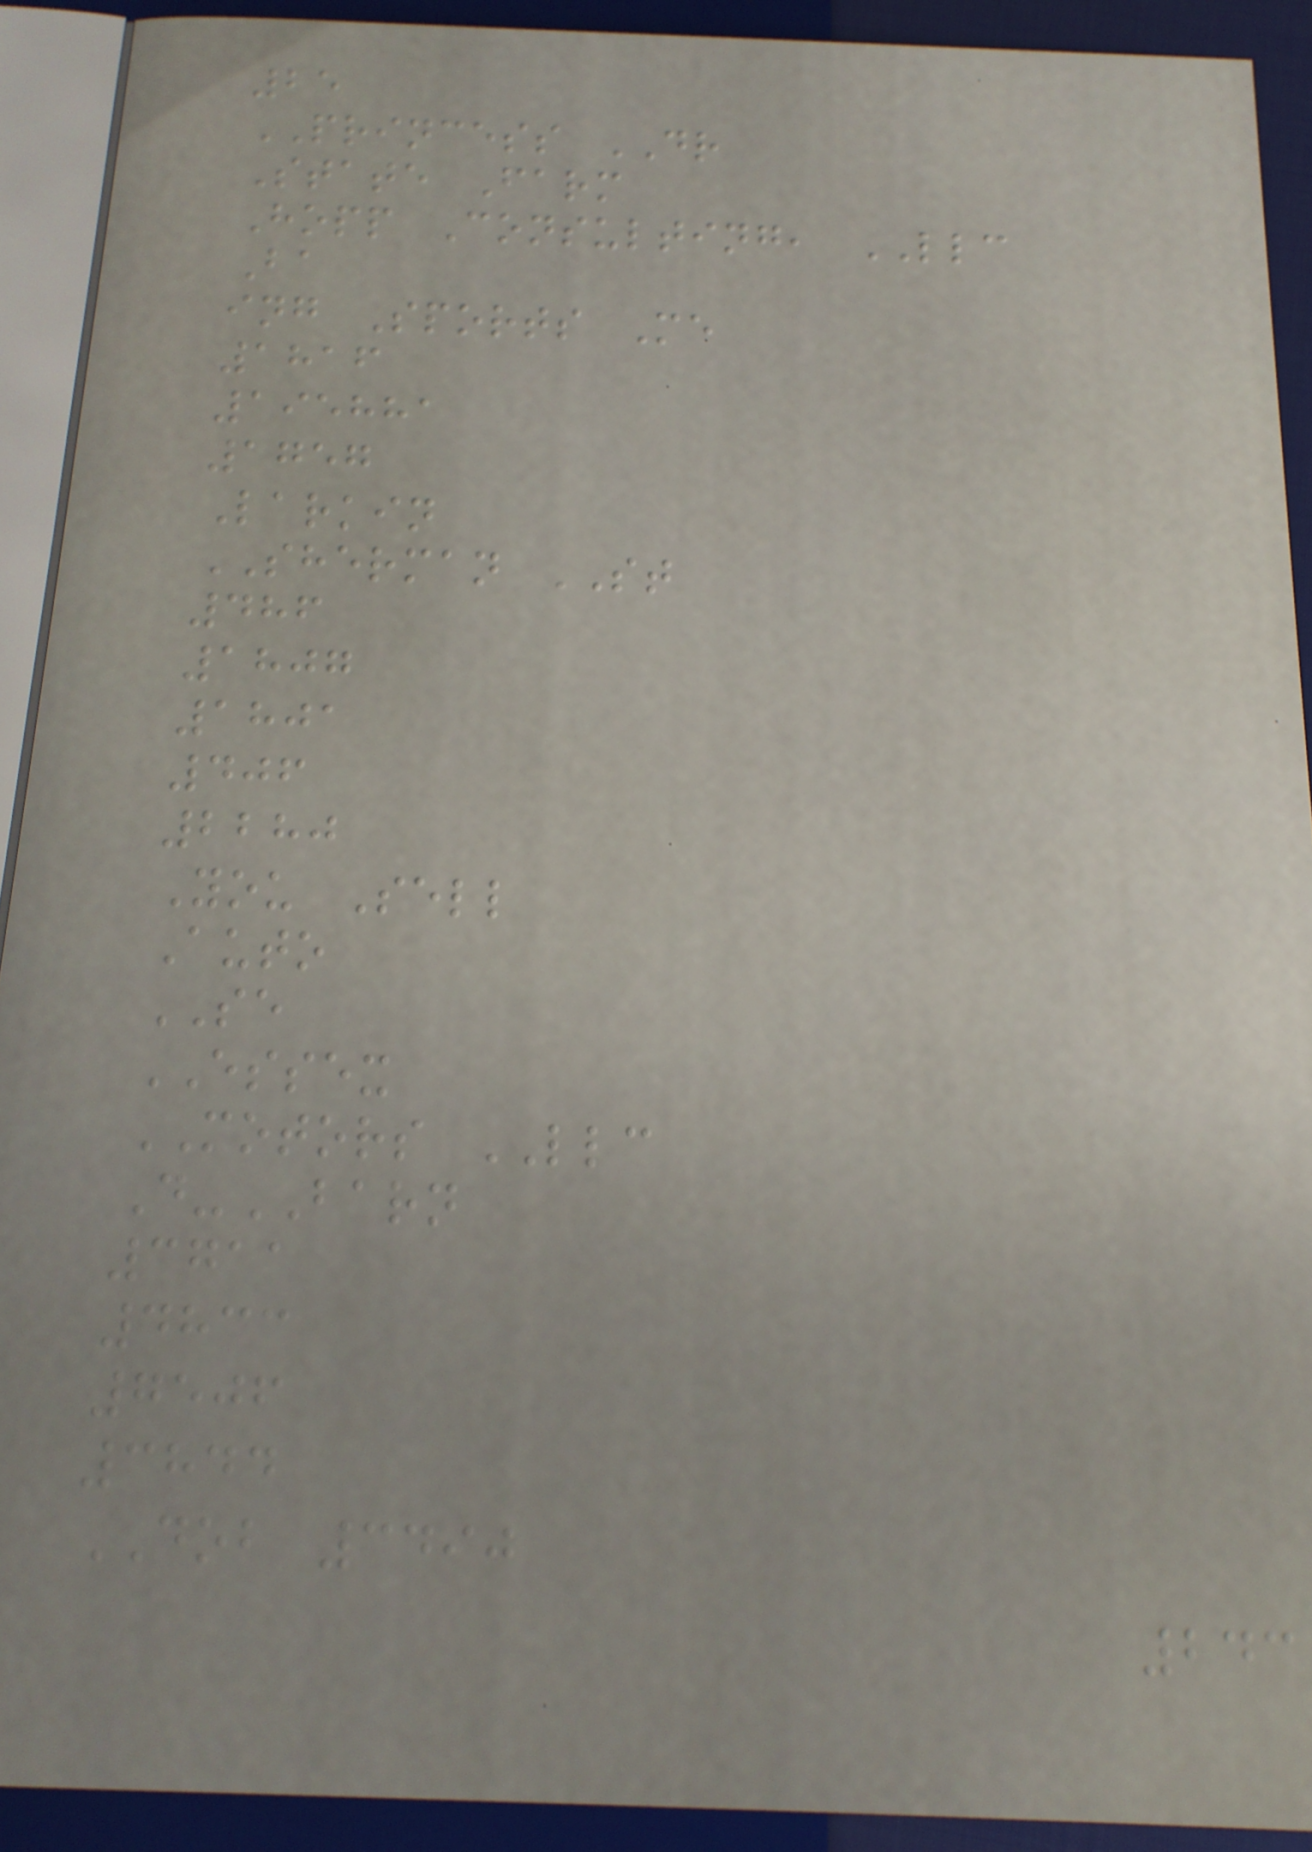25
PRINCESS DR
State Farm
Hopp Consulting, LLC
Ba
ing Sports Me
1816
195881
1757
Larkin
SHERMAN ST
486
1807
1801
406
2280
You Sell
Auto
SE
ESSEX
MOTORS LLC
D-BARN
3711
4833
7506
3844
DOB 3490
243
